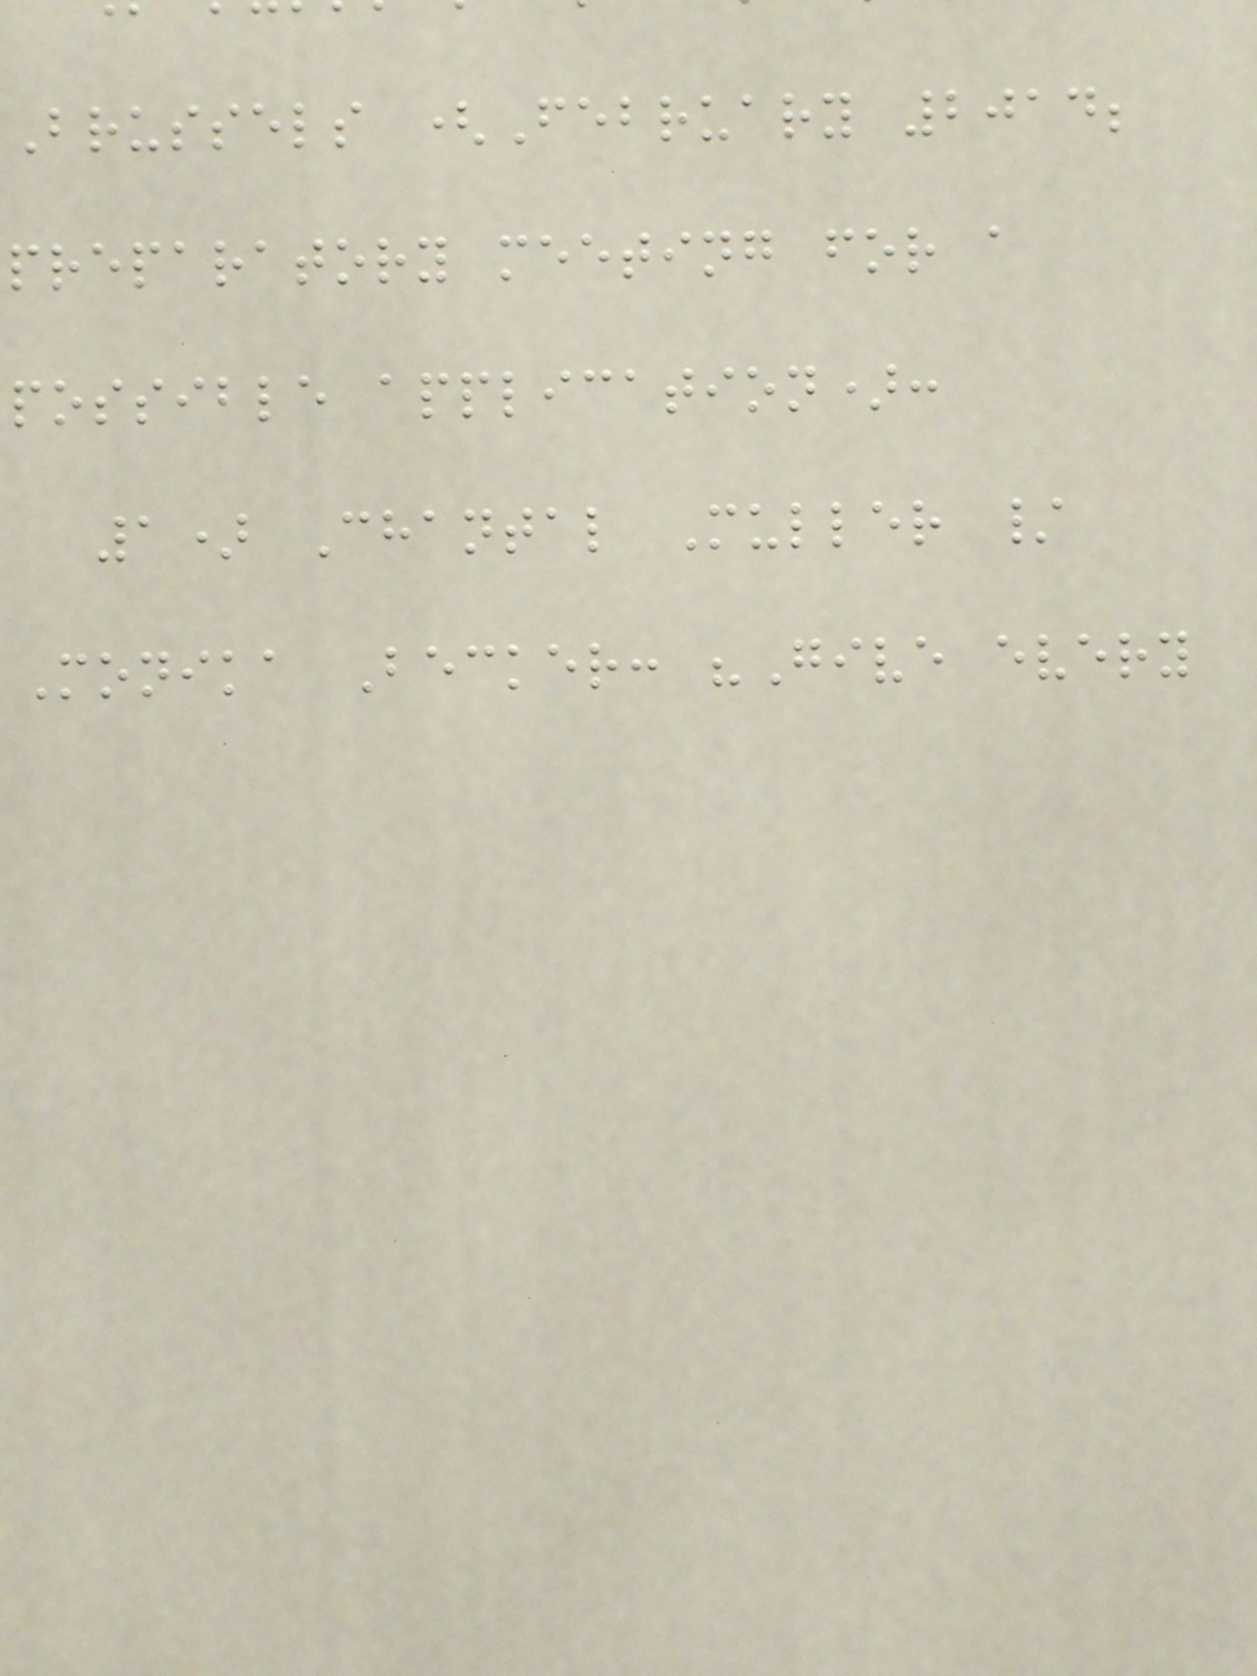Brussels (February 2014;
preparatory meeting for a
possible application):
1) Chantal Muller /
Monika Becker: "Give every
